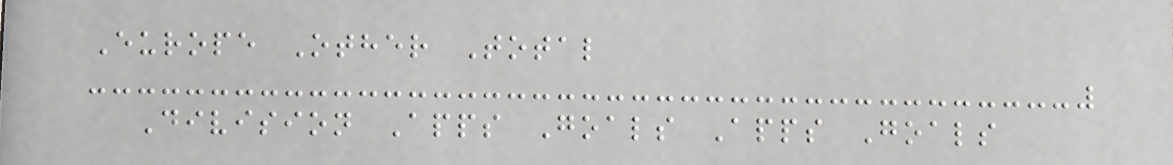Europe Other Total
Division Apps Goals Apps Goals
